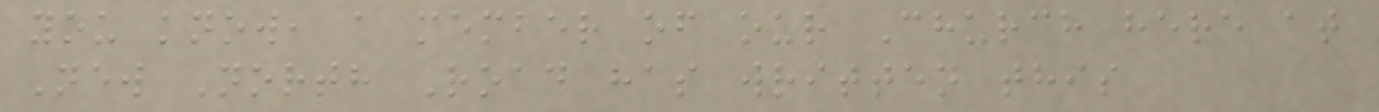you know, a member of our Church here at
New North Road has written this
